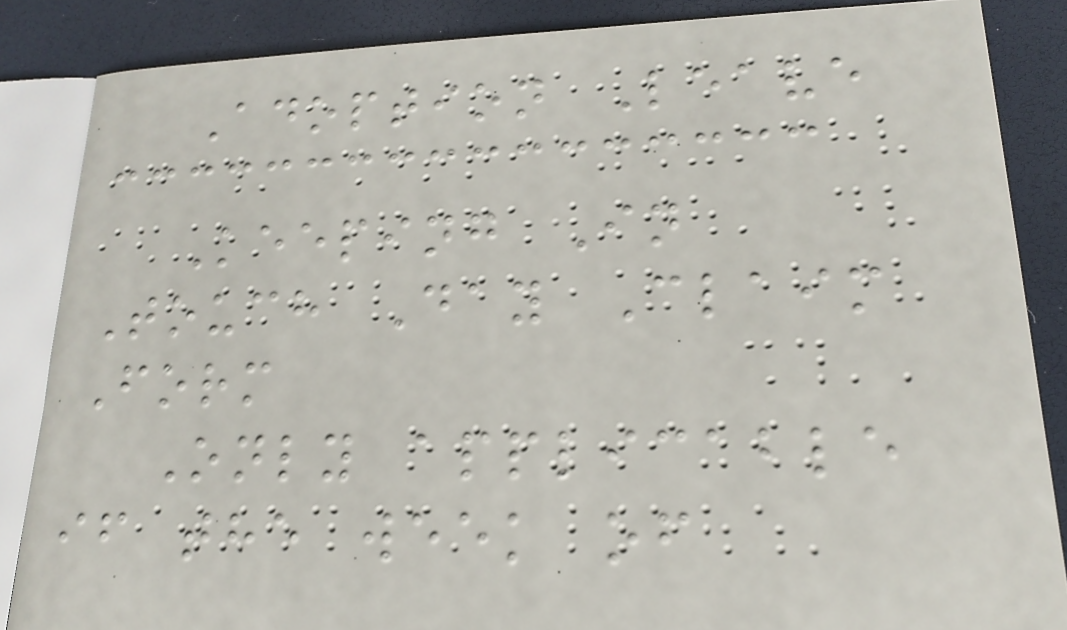Adoption Leave
Keeping In
Touch Day Claim
Form
Only applicable
if the week of
